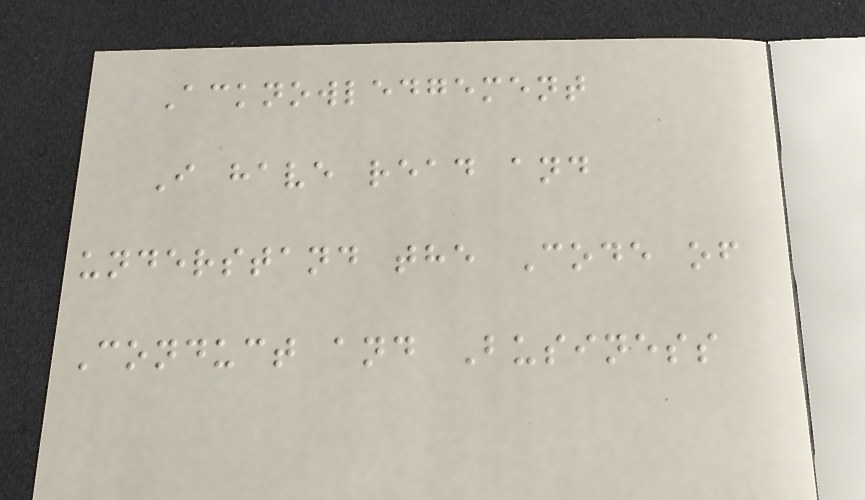Acknowledgement
I have read and
understand the Code of
Conduct and Business
